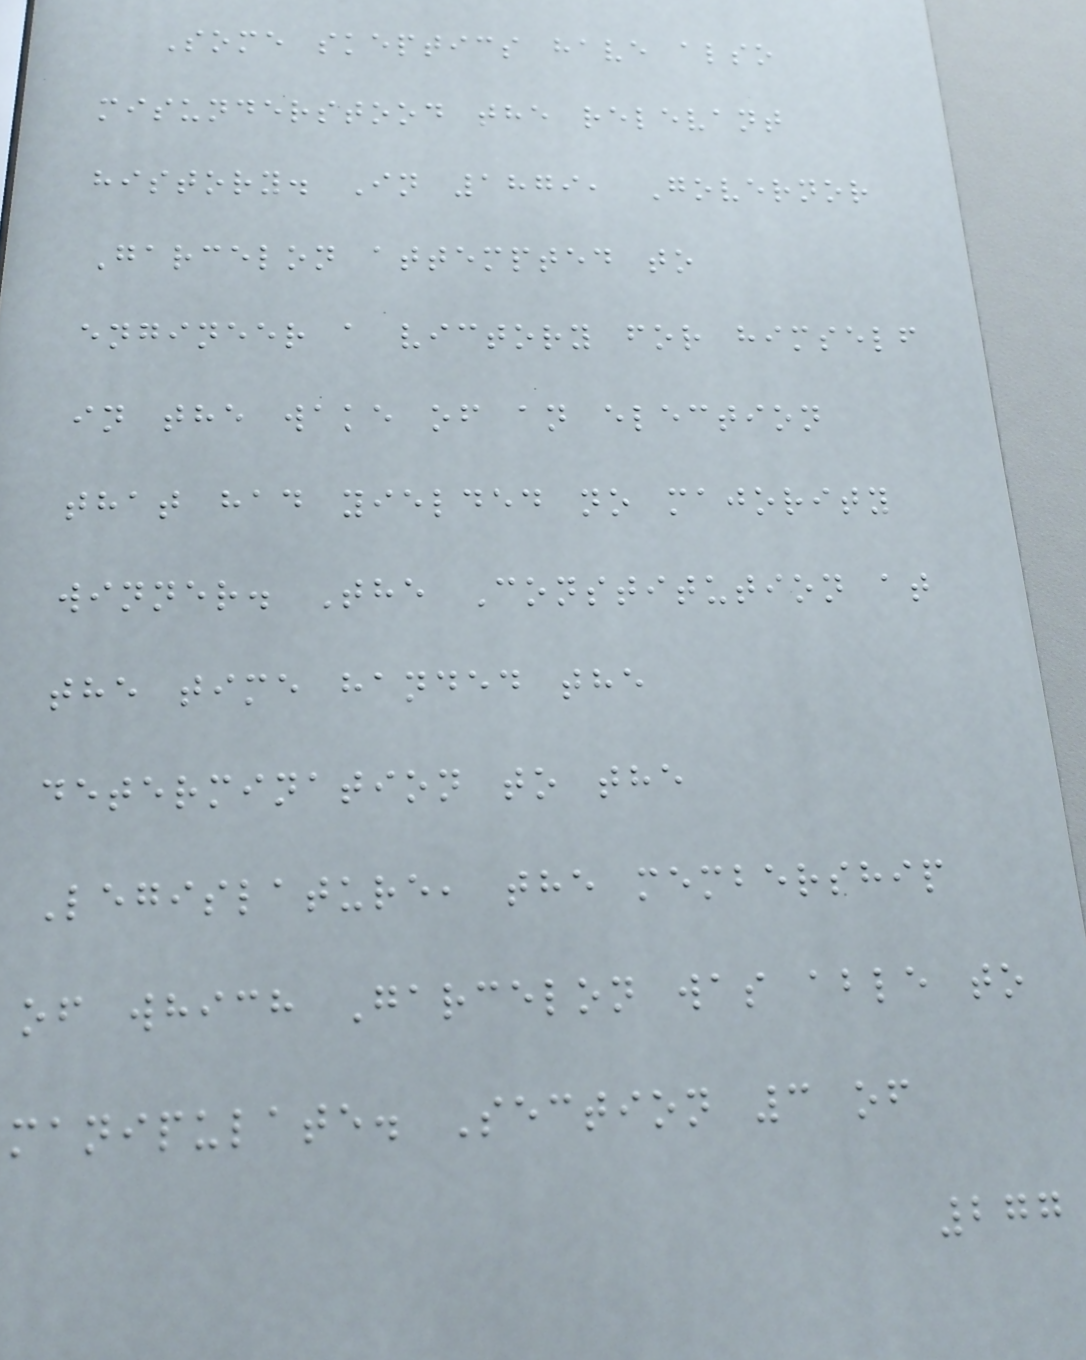Some skeptics have also
misunderstood the relevant
history. In 1879, Governor
Garcelon attempted to
engineer a victory for himself
in the wake of an election
that had yielded no majority
winner. The Constitution at
the time handed the
determination to the
Legislature, the membership
of which Garcelon was able to
manipulate. Section 3 of
277
